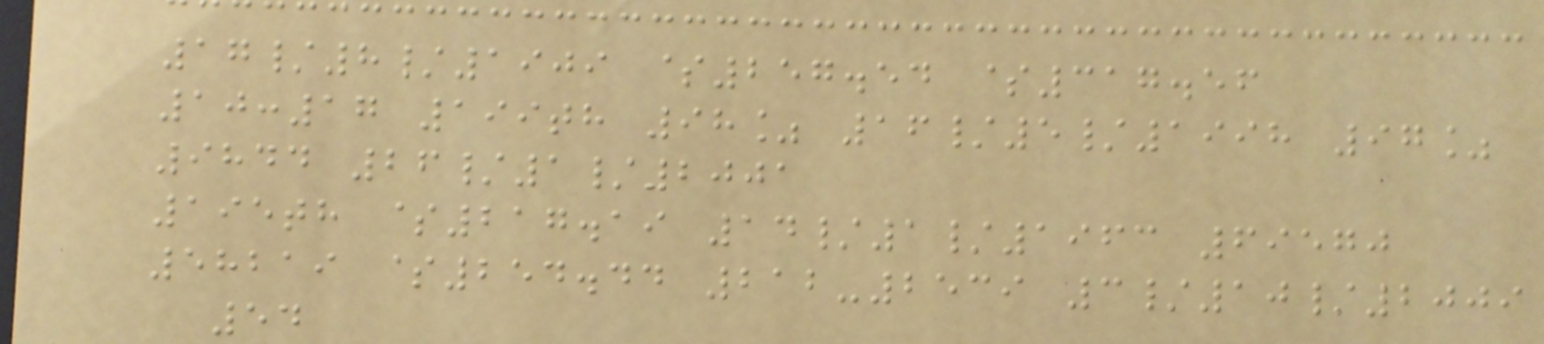17/8/1909 $257.54 $317.56
10:17 199th 98% 16/5/1998 97%
9844 26/1/2001
195th $217.19 14/1/1963 69570
58219 $254.44 212-2539 3/10/2009
54
